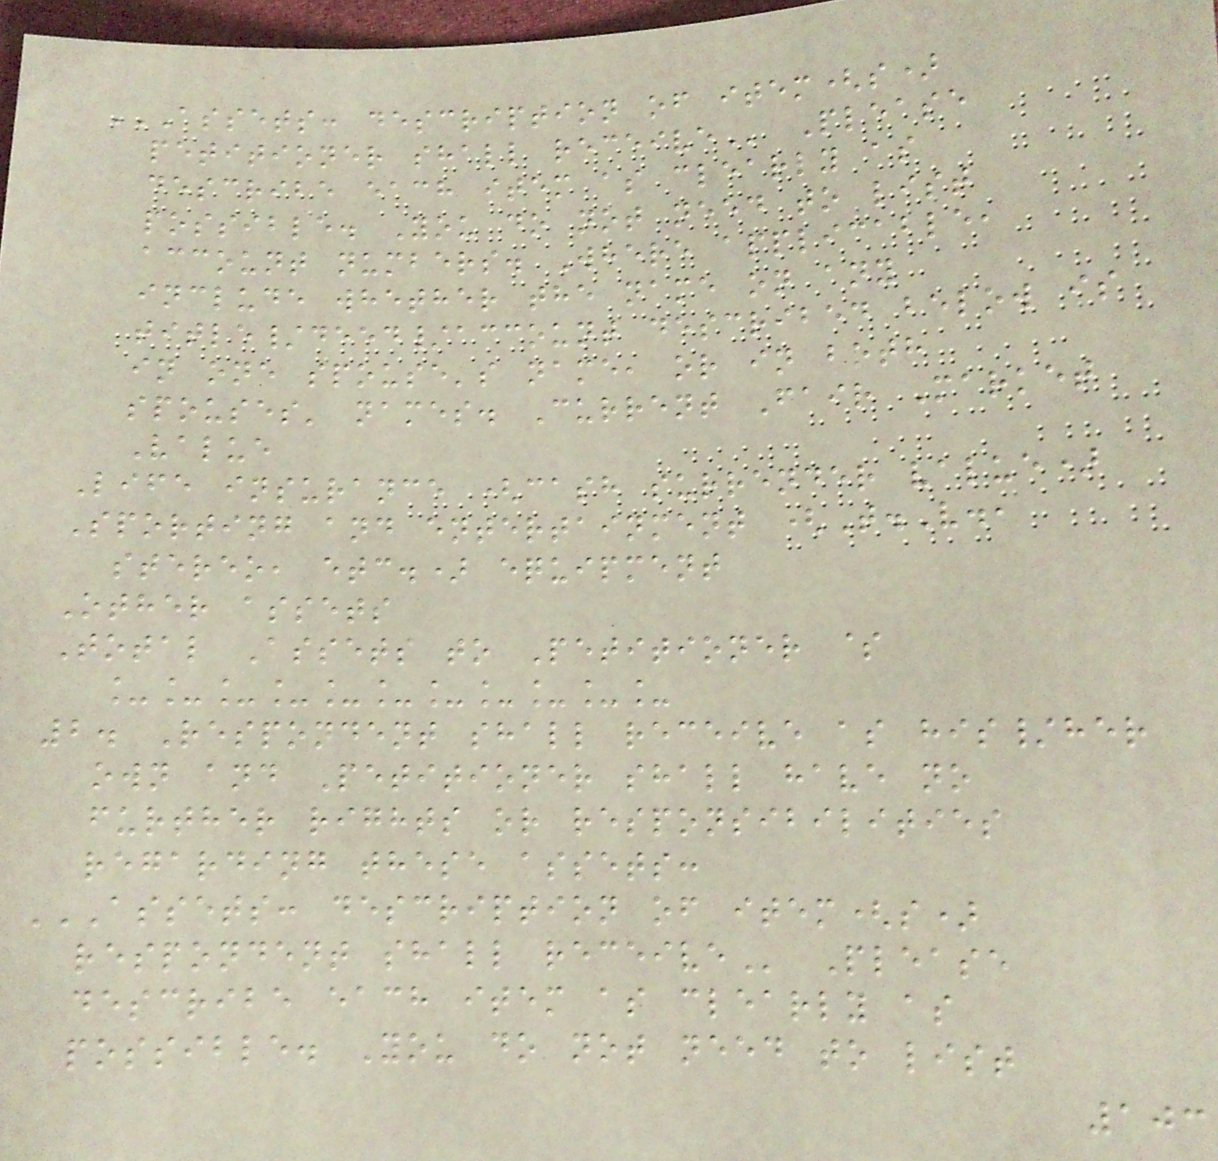ASSETS: DESCRIPTION OF ITEM(S)
PETITIONER SHALL RECEIVE Please
describe each item as clearly as
possible. You do not need to list
account numbers. Where applicable,
include whether the name on any
title/deed/account described below is
in one spouse's name, or in both
spouses' names. Current Fair Market
Value
Life insurance (cash surrender value)
Sporting and entertainment (T.V.,
stereo, etc.) equipment
Other assets
Total Assets to Petitioner $
___________
2. Respondent shall receive as his/her
own and Petitioner shall have no
further rights or responsibilities
regarding these assets:
ASSETS: DESCRIPTION OF ITEM(S)
RESPONDENT SHALL RECEIVE Please
describe each item as clearly as
possible. You do not need to list
103
